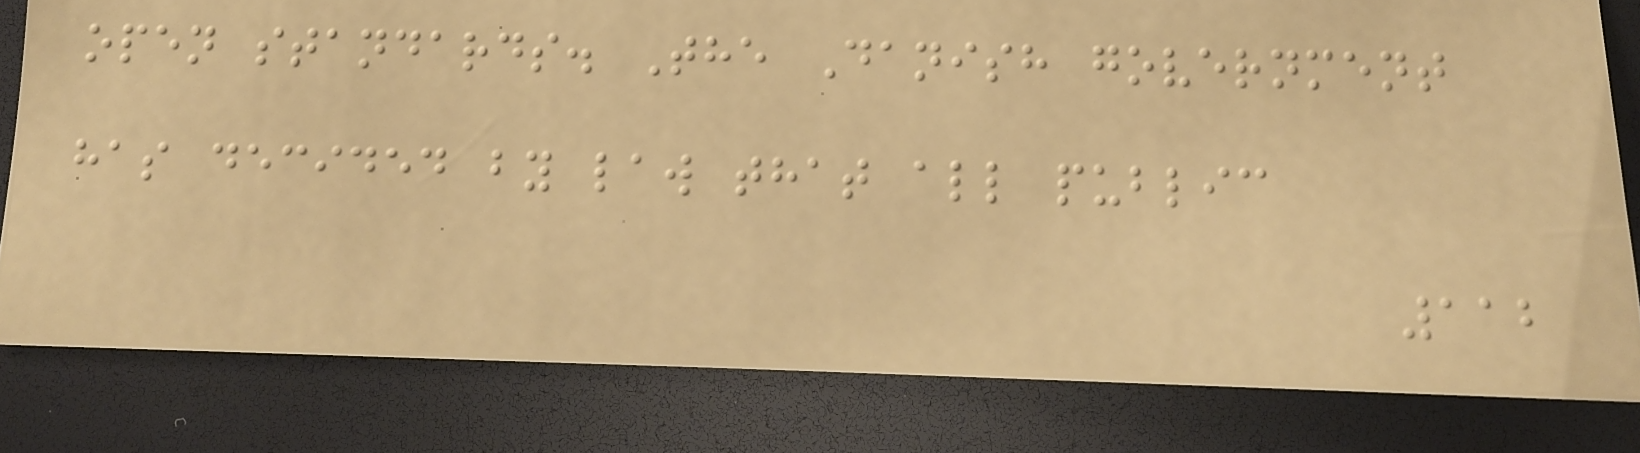open standards. The Danish government
has decided by law that all public
112
